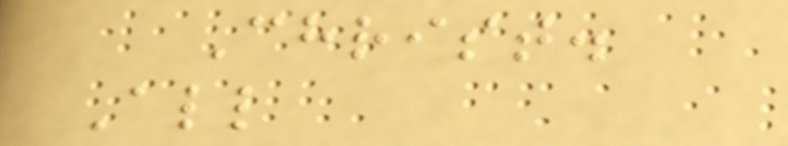Christ.
All
